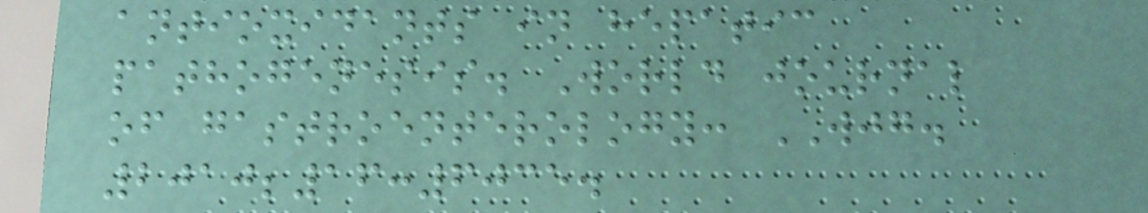antioxidants in hepatic
pathogenesis. World journal
of gastroenterology: WJG.
2010;16:6035.
